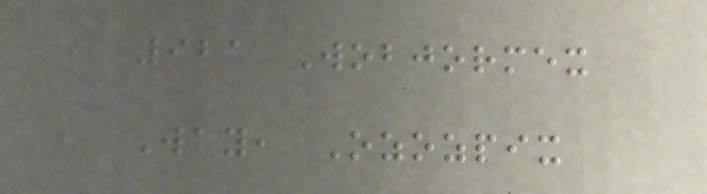921 Wobjormex
Way, Ozozpix
